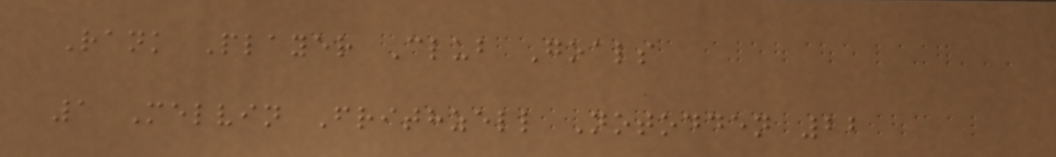Rank Player Club Goals
1 Melvin Frithzell Notodden 22
